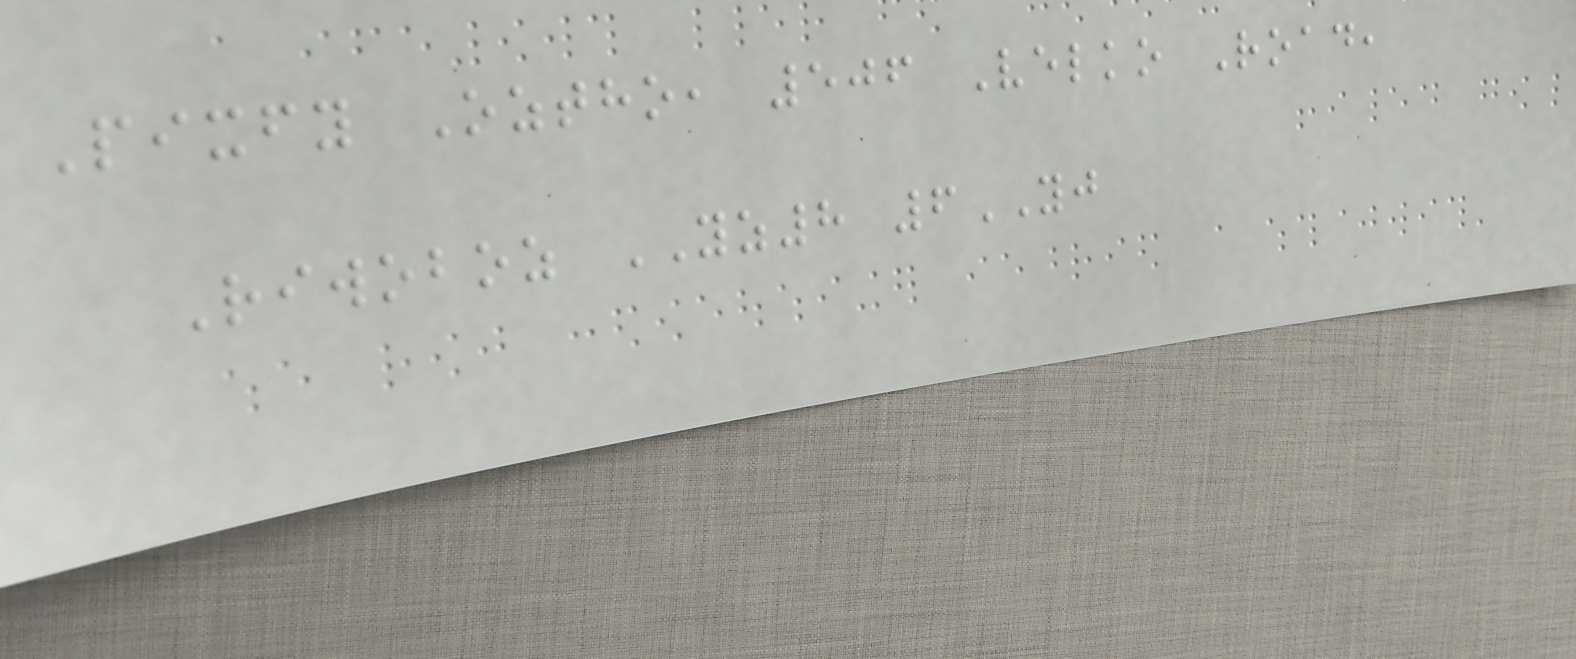Pixfy Oztho, 506 Velko Road,
Riwoboz YZ8 6YJ
